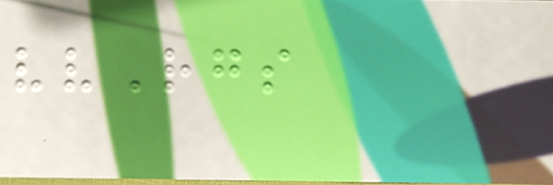vvRgs
